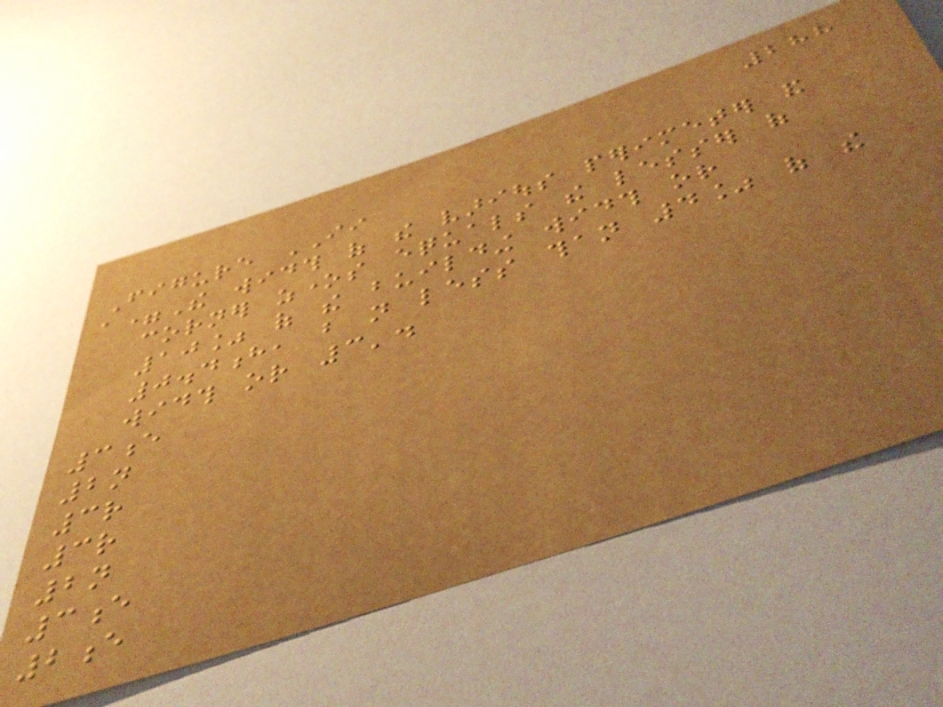288
Figure II
a=The width of the various perimeter and
corner zones equals the lesser of
10% of the building width or
0.4h, but not less than 4% of the
width or 3'.
3e
2n
3r
3r
2n
3e
2e
